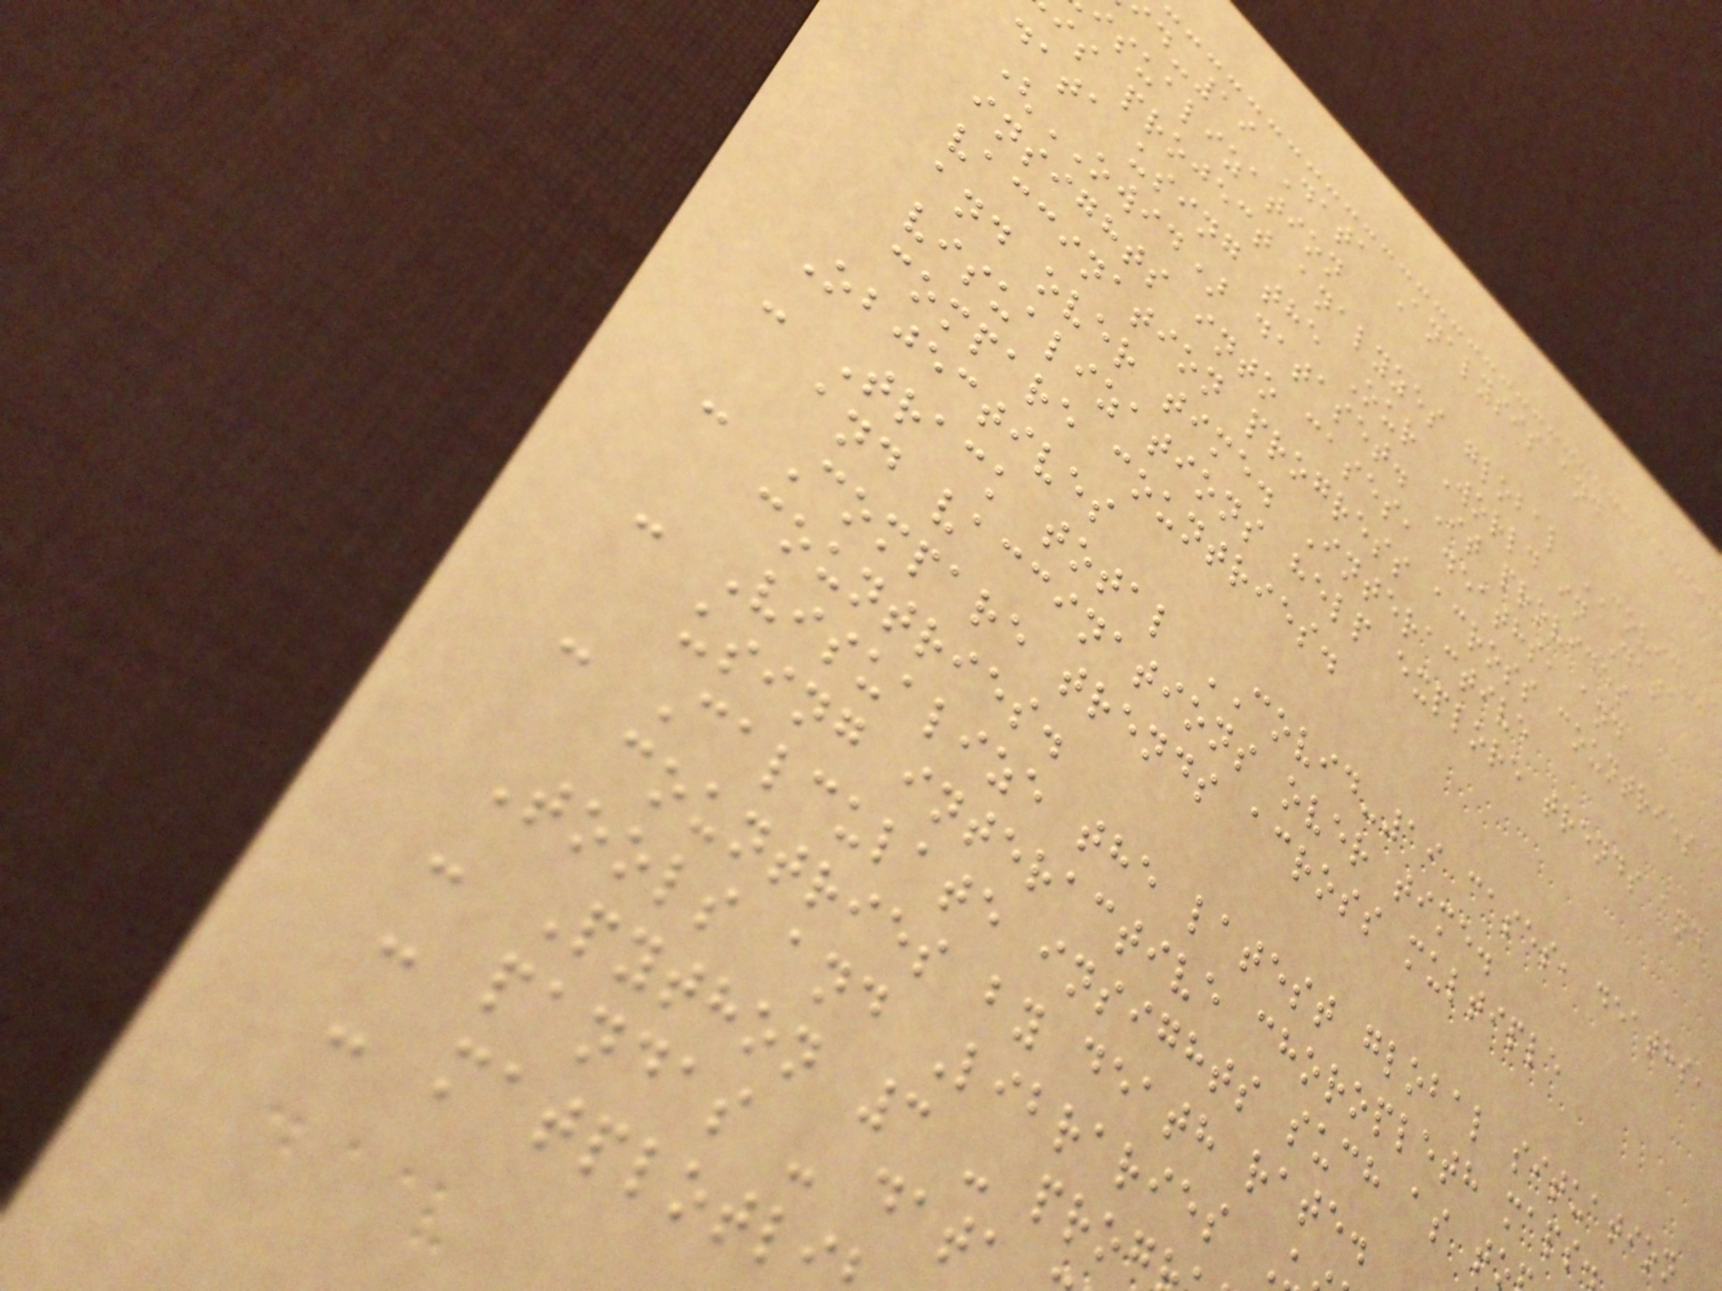d-19 Data Analysis and
isualization
is project analyzes global COVID-
data using the Our World in Data
(OWID) dataset. It provides
insights into cases, deaths, and
vaccination progress across countries
and over time. Interactive
visualizations help explore trends and
compare countries.
Objectives
- Track total COVID-19 cases, deaths,
and vaccinations over time.
- Compare trends across multiple
countries.
- Visualize the latest global situation
using interactive choropleth maps.
- Calculate insights such as to
countries by death rate.
Tools and Libraries
- Python 3 - prog
- pandas - data
- matplotli
